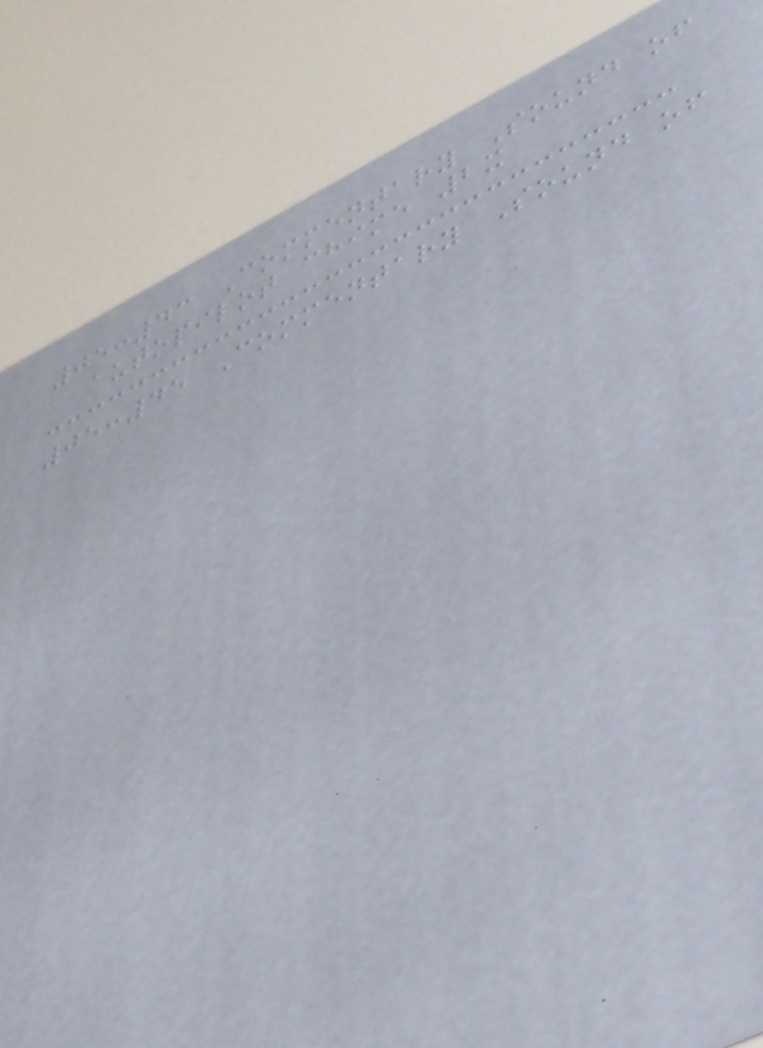05:43 Commentary Sound of
autopilot chime 2x
05:45 Commentary Sound of
